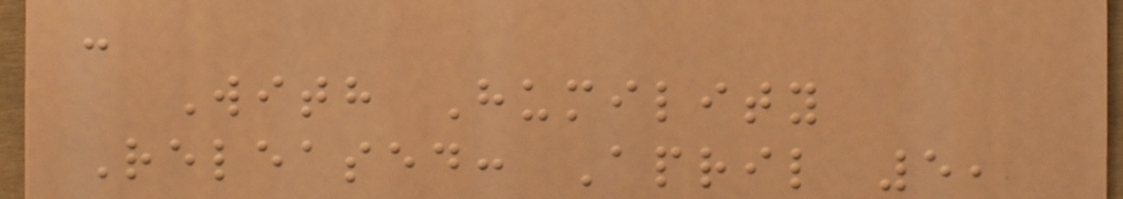-
With Humility
Released: April 5,
